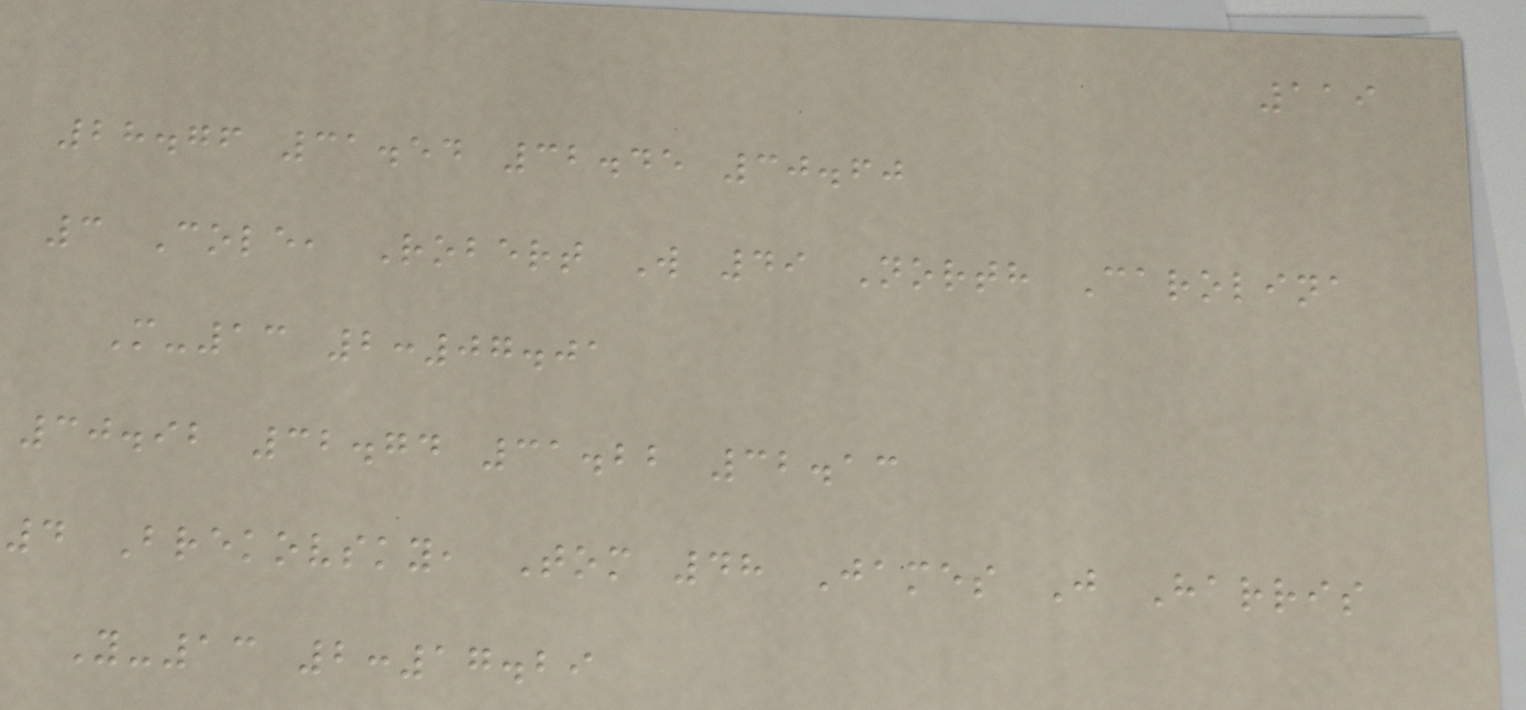119
28.76 31.54 32.45 30.60
3 Cole, Robert W 49 North Carolina
M-13 2:07.01
30.92 32.74 31.22 32.13
4 Brekovsky, Tom 48 James J Harris
Y-13 2:17.29
